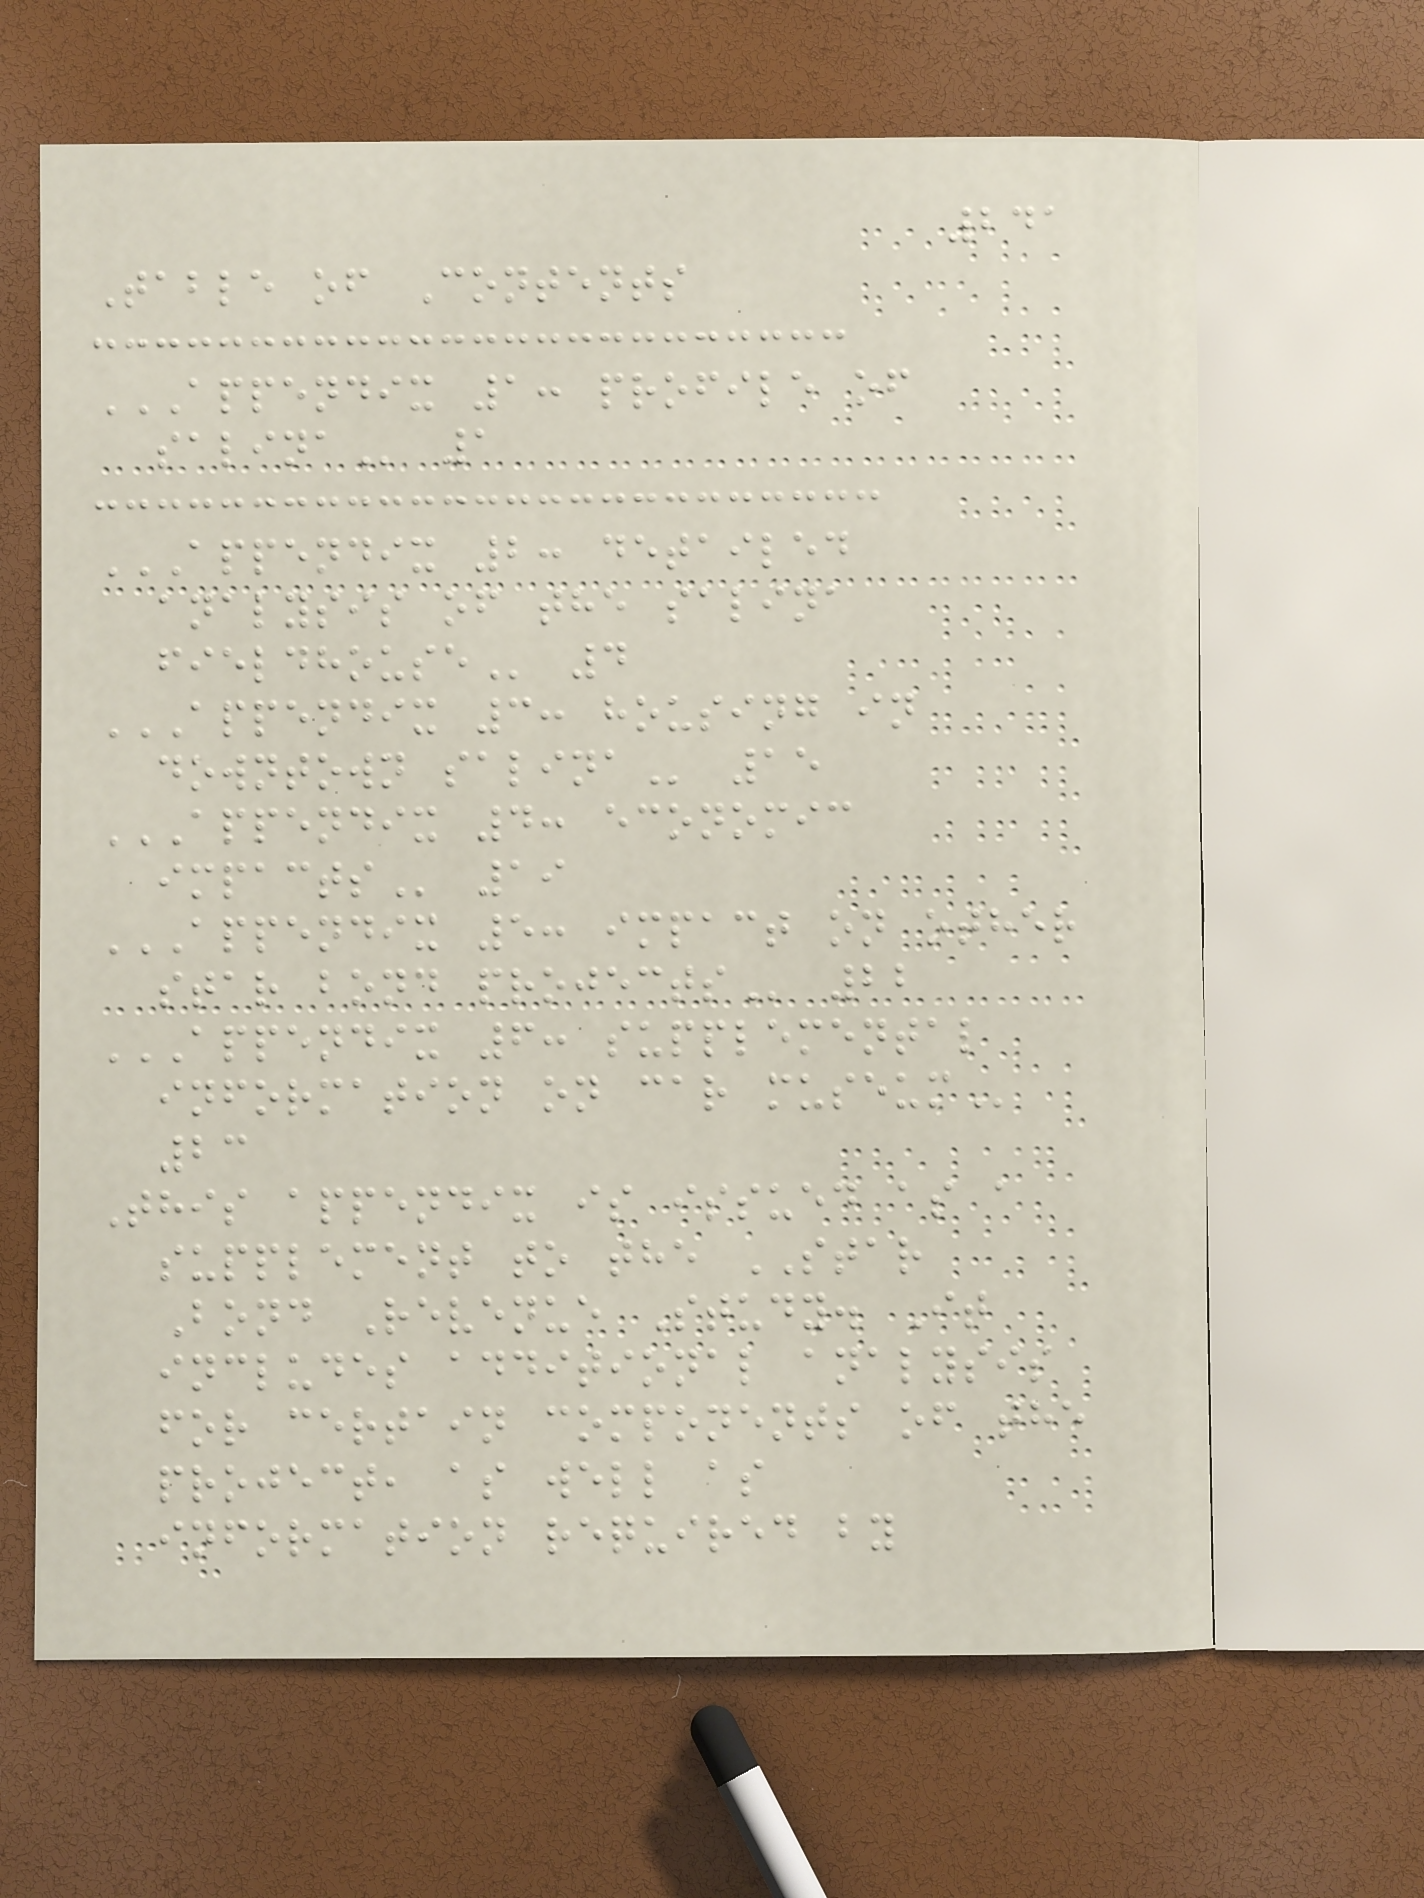241
Table of Contents
APPENDIX 1: PROFILE OF
SALINA 1
APPENDIX 2: DETAILED
ANALYSIS OF THE SALINA
FIELDHOUSE 4
APPENDIX 3: HOUSING IN
DOWNTOWN SALINA 15
APPENDIX 4: ECONOMIC
IMPACTS 19
APPENDIX 5: IMPACT ON OTHER
STAR BOND PROJECTS 22
APPENDIX 6: SUPPLEMENTAL
INFORMATION ON CAR MUSEUM
23
This appendix is issued as a
supplement to the STAR
Bond Revenue Study. It
includes additional analysis
for certain components of the
project, as well as
information required by
